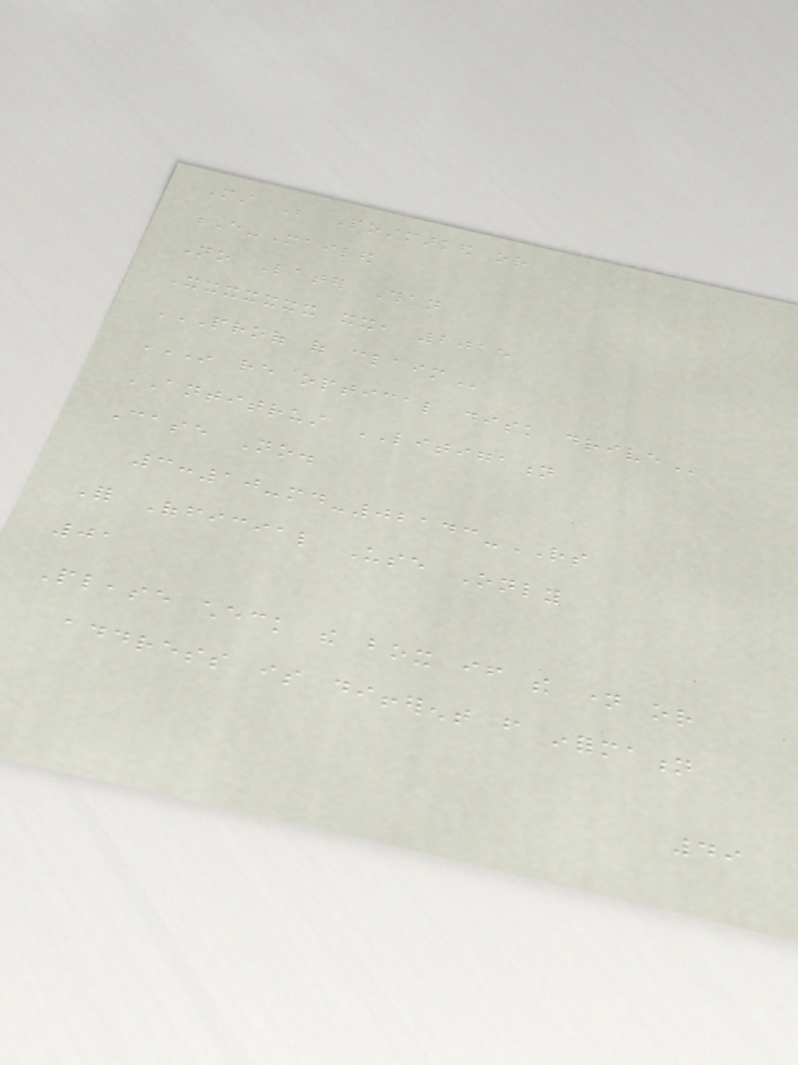Must Be Postmarked or
E-Mailed
No Later Than
Xxxxxxx xx, 2015
PROOF OF CLAIM
IN RE OPTICAL DISK DRIVE
ANTITRUST LITIGATION
Case No.
3:10-md-02143-RS
For Official Use Only
01
Please check the box if the name or
address is different from information
49
